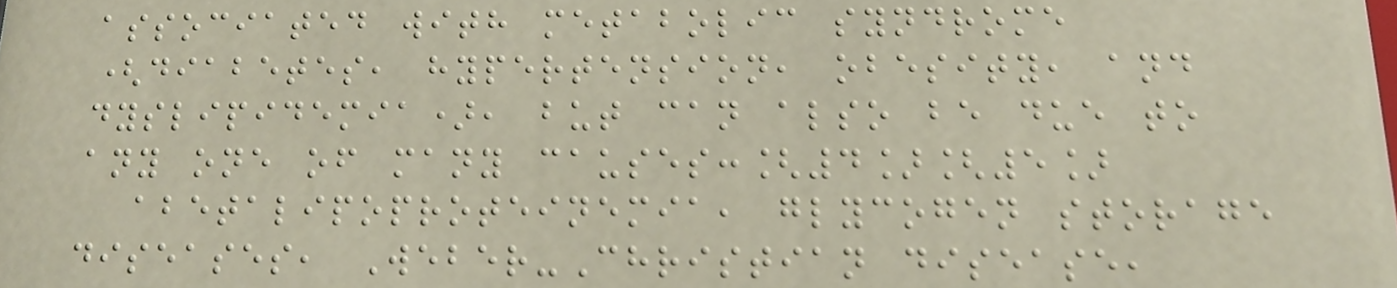associated with metabolic syndrome
(diabetes, hypertension, obesity, and
dyslipidemia), but can also be due to
any one of many causes:[4][5]
abetalipoproteinemia, glycogen storage
diseases, Weber-Christian disease,
